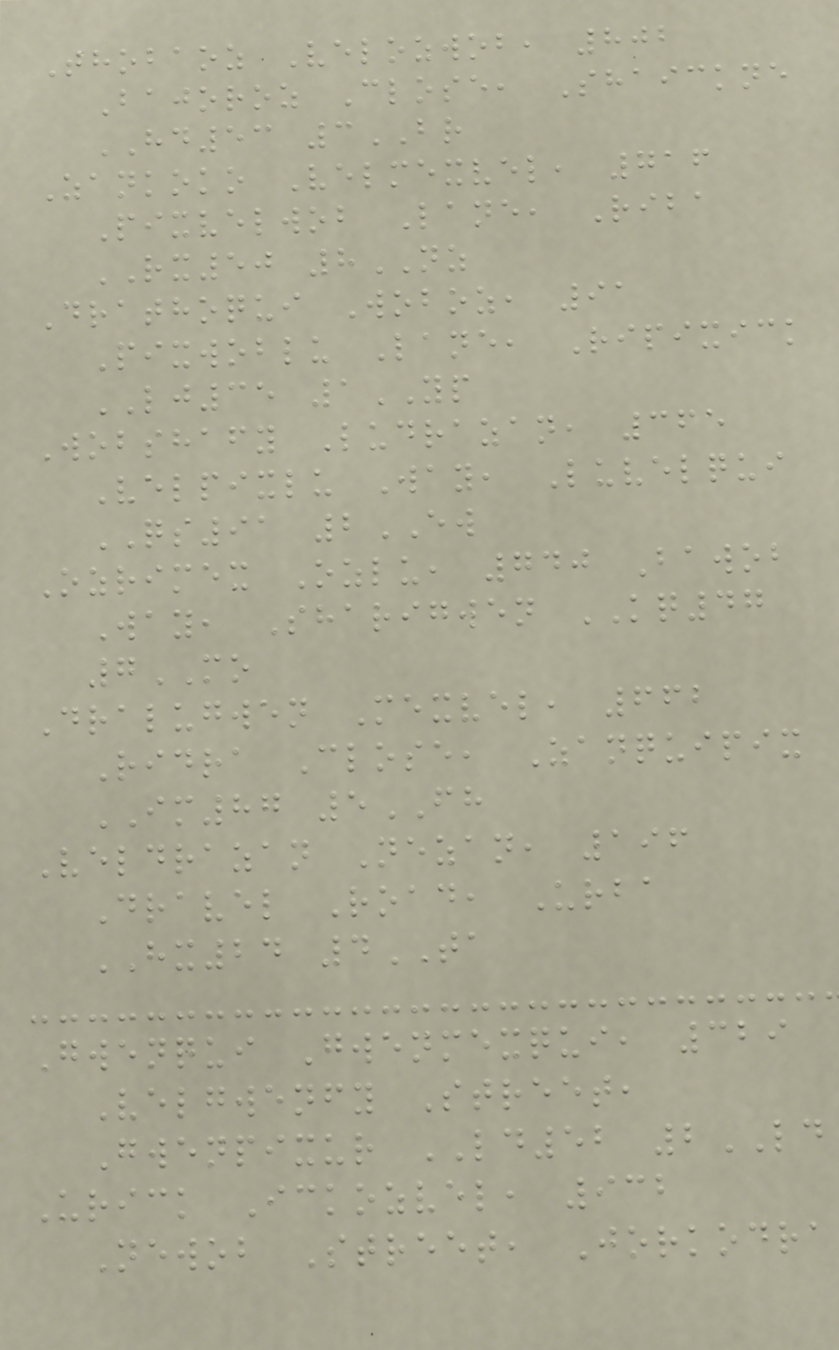Thobaoz Velozwob, 802
Bajoroz Close, Shaickne
HD53 3BR
Zankoko Velmexvel, 716
Pixvelwob Lane, Riba
RX50 8NZ
Drathoqui Woboz, 91
Pixwoblu Lane, Ripixick
LJ35 1YP
Wobshafy Ludrazan, 365
Velpixlu Way, Luvelqui
QS91 2EW
Ozrimex Ozlu, 740 Bawob
Way, Sharigwen KQ47
7MO
Dralugwen Mexvel, 662
Ridra Close, Zanquipix
IM87 5FH
Veldrazan Nezan, 196
Dravel Road, Urba
HX24 4TA
Gwenqui Gwenmexqui, 329
Velgwenfy Street,
Gwenpixur LD52 2LD
Urick Ickozvel, 932
Newob Street, Jorkodra
